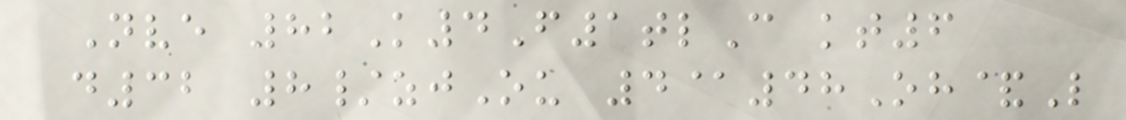Nve 82K4F1tlC kt6
d32 8/zjOu 4@48Oh&L
